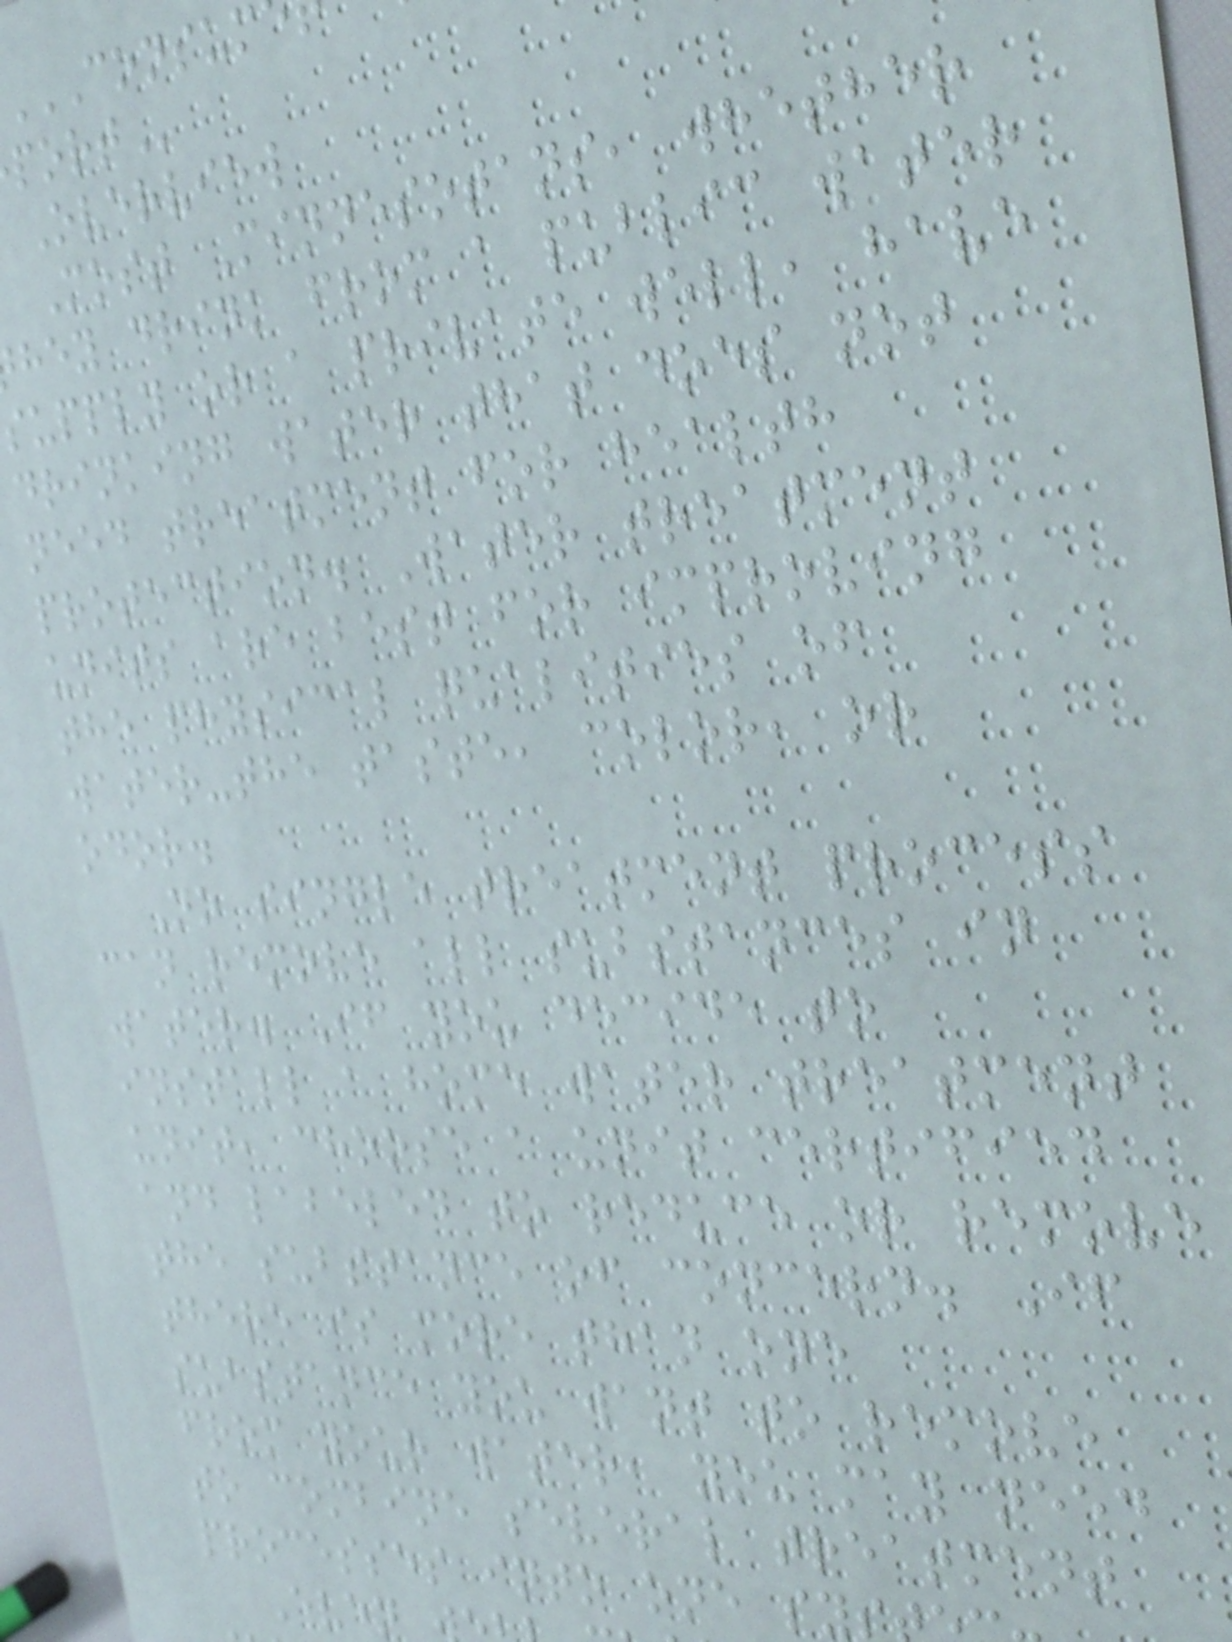Overview
Most Minnesotans, whether
hey drink from a public water
supply or a private well, have
drinking water that does not
need treatment for health
protection. Water treatment
units are best for improving
the physical qualities of
water-the taste, color, or
odor.
No single treatment process
can remove all substances in
water. If you decide to
install a home water treatment
unit, choose a unit certified
and labeled to reduce or remove
the substance of concern. If
there is more than one
substance you want to remove
from your water, you may need
to combine several treatment
processes into one sy
Even
